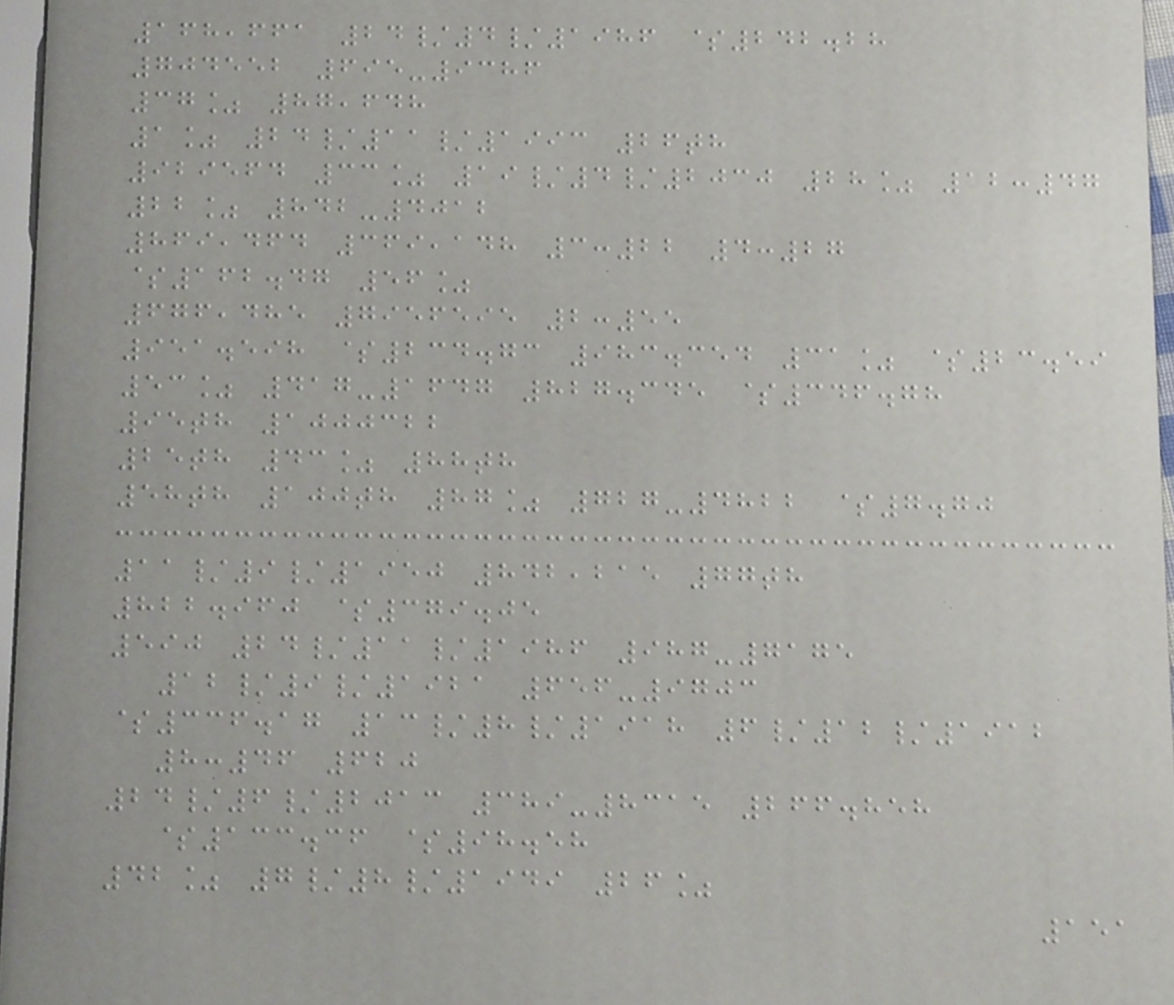168,661 24/4/1986 $242.28
704552 695-9386
37% 87,648
1% 24/11/1993 26th
929564 33% 19/4/2030 28% 12:47
22% 842-4012
869,464 369,148 3:22 4:27
$162.47 56%
676,485 7956595 2:55
951.598 $234.73 983.354 31% $23.59
53% 417-1647 827.345 $346.78
95th 1000322
25th 43% 88th
58th 100th 87% 727-4822 $7.70
11/9/1950 842,215 77th
822.960 $379.05
590 24/11/1986 987-7175
12/9/1921 656-9703
$336.17 13/8/1918 6/12/1912
8:46 620
24/6/2013 389-8315 266.858
$133.36 $98.58
42% 7/8/1949 26%
151
